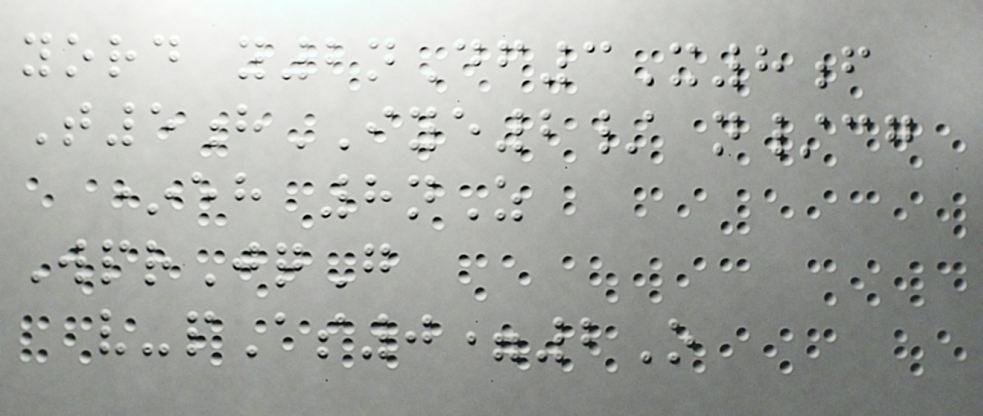yord y2nDf3X8f
T5hIYE2/ n/cg
*eh 8nZ
WprJqG
v-pAs0=2O
